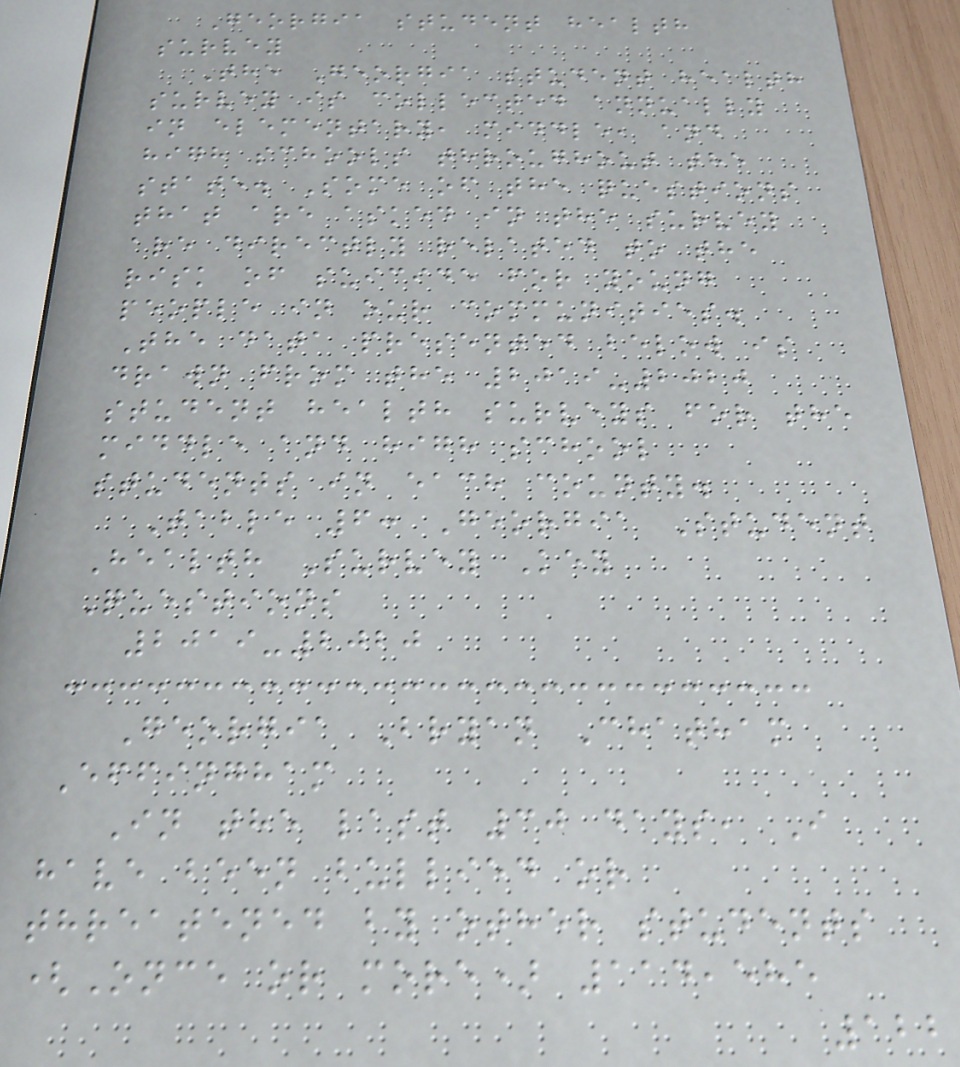Georgia student health
survey
The Georgia student health
survey is collected annually
in elementary, middle, and
high schools throughout the
state. Some of the questions
that are asked in the survey
are directly related to the
risk of suicide for young
people in our communities.
The data presented below is
drawn from the 2019-2020
student health surveys for the
middle and high school
students in each county.
Table 6: Georgia Student
Health Survey Key
Questions
2019-2020
Georgia Bryan Chatham
Effingham
In the last 30 days, I
have been bullied or
threatened by other students
(Once or more) 114,585
122
